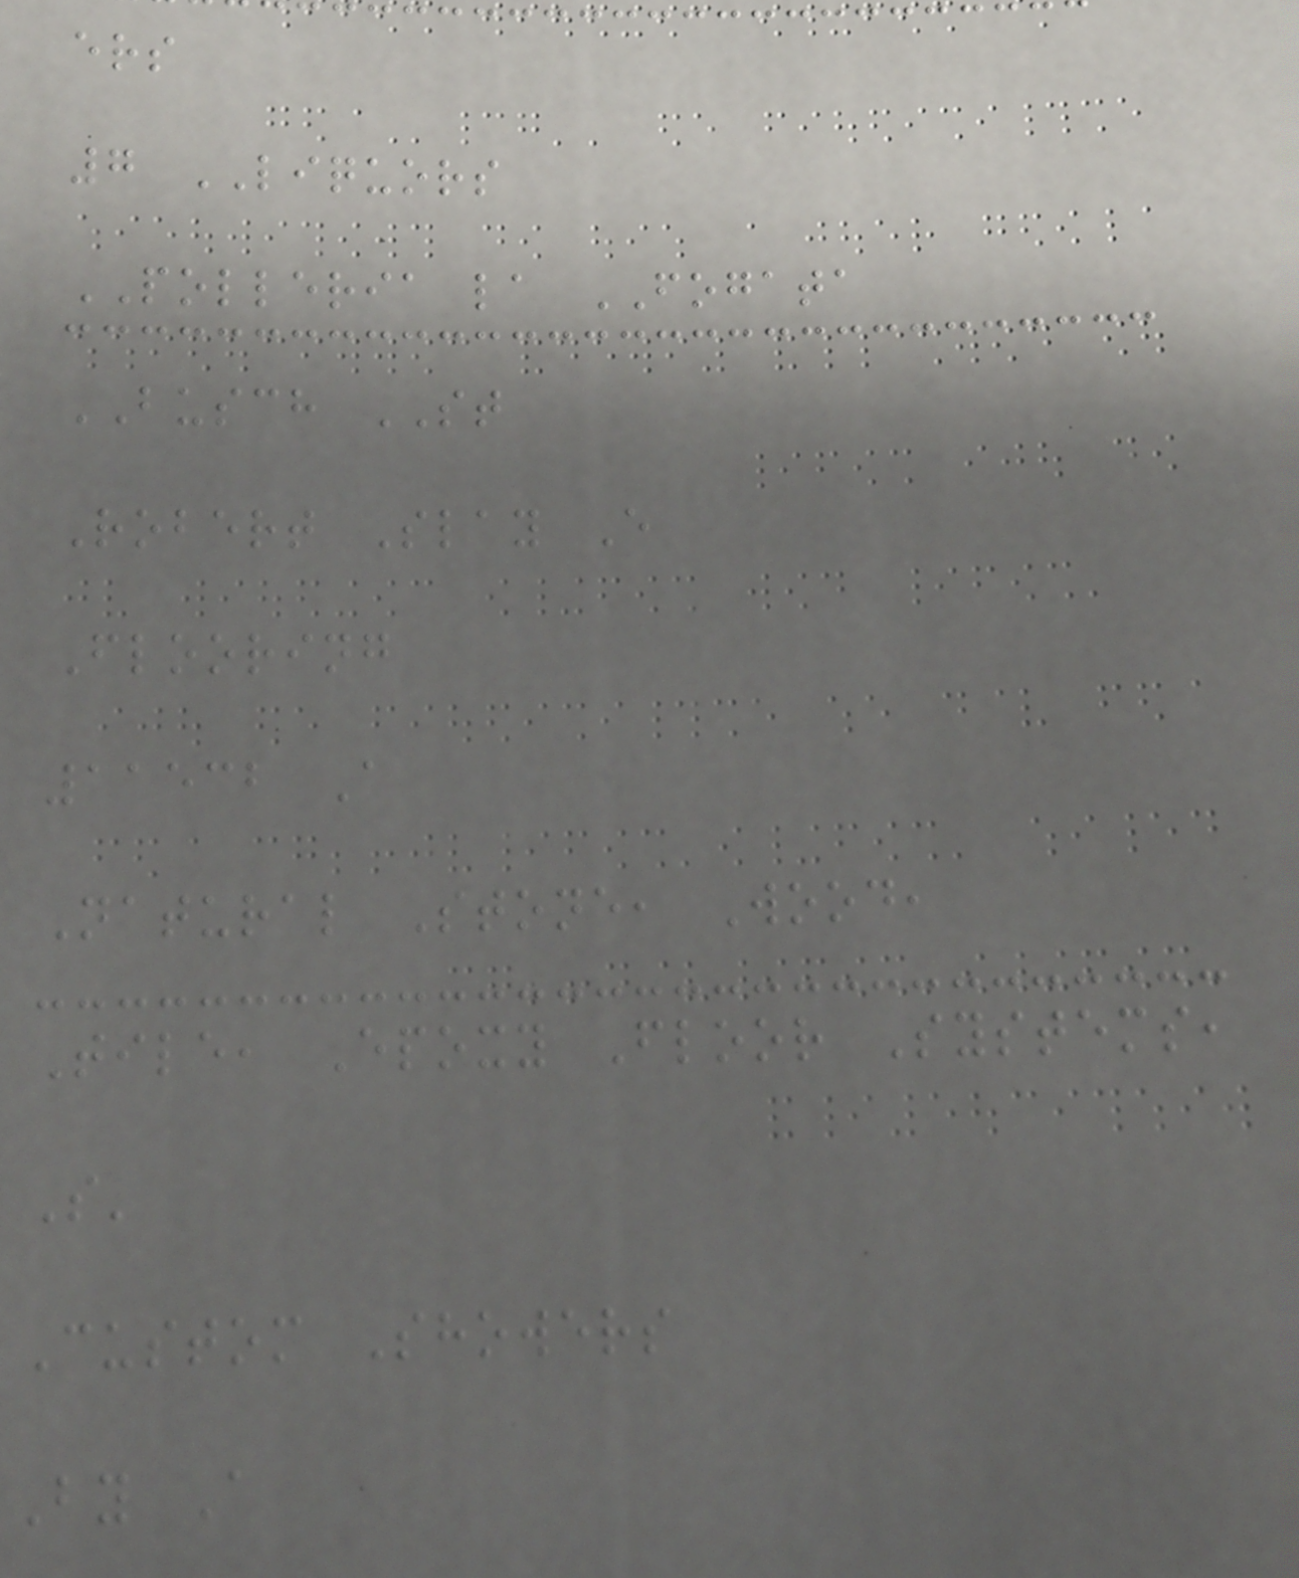ers
7 LIQUORS
POLLERIA la FOGATA
BUSCH ST
Robert Slay E
Flooring
11532 A
Natural Stone, Wood,
Tile, Epoxy Floor Systems,
S'
Custom Showers
By A
